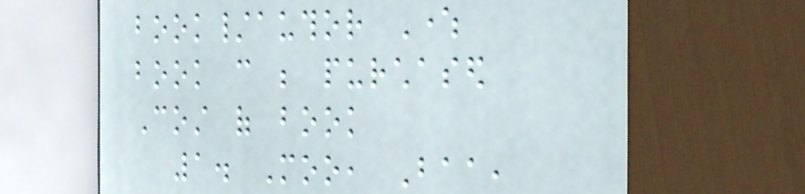book/author Where
book can be purchased
Cost of book
1. Moo, Baa,
